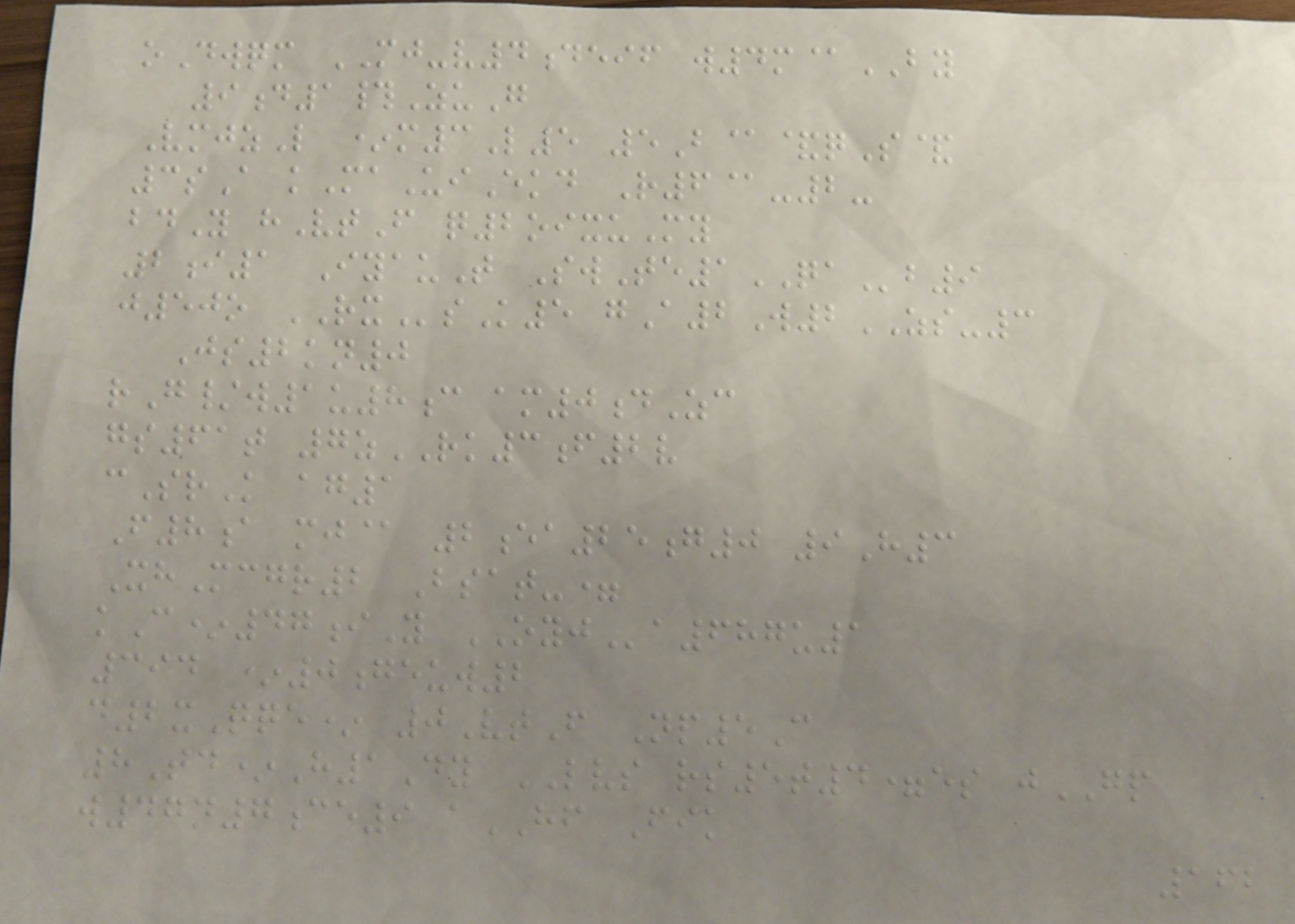oDwqm MJ-v4deif w4m@BY
9d1#ZuG
VmjzL *m3L5 5B@&qS&
3sA kMaUiEkd R6@-2-
bdY hVtF q2oixuMy
2i1 IyauT SwTe1QAb9
j50o RXsK5 gA2W2ZS-3
Js2kn0
rG/w1u8c am0dZc
gs61t 7zRK3f2v
cSrK ag1
F8a mj@ 2ea25g0 9H3
XhMcgr2 Bsat-=
kC*47iY OYJa687u1
394 *0geuw2
d2xQqe* 0VtF Np5C
8Td*H1Dy LVS rs5t4=es jGP
w47n7ce9 aHF Fik
162
